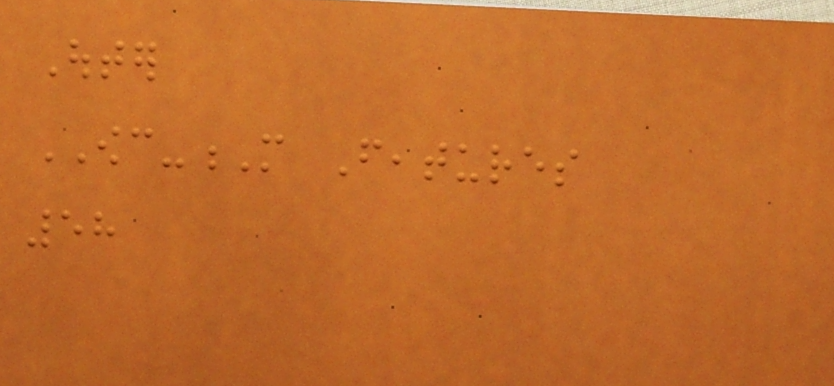Outer
OWC-M Features
58
